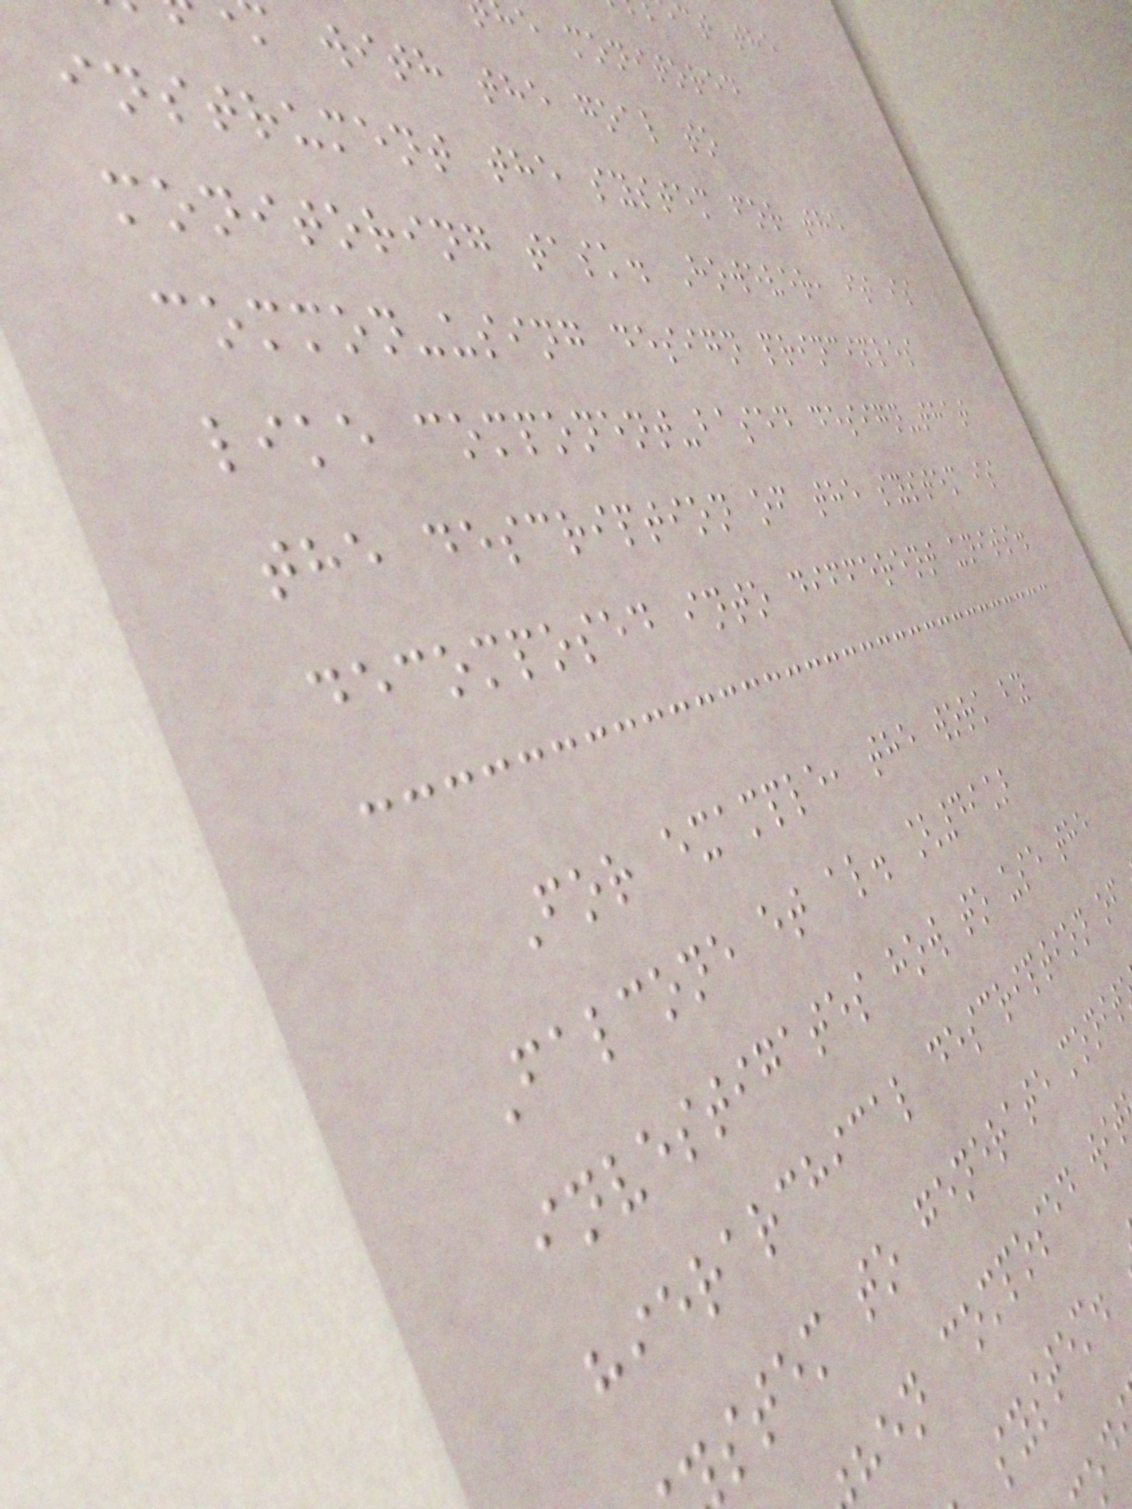e monitored
with the goal to
instrument the system for the
monitoring task. However, it is
common-using design principles
like component-based design-that
the description of the system is
decomposed into different units.
For example, the work by
Falcone et al. [49]
investigates how to use the
hierarchical description of
stem to generate monit
hen composed wit
